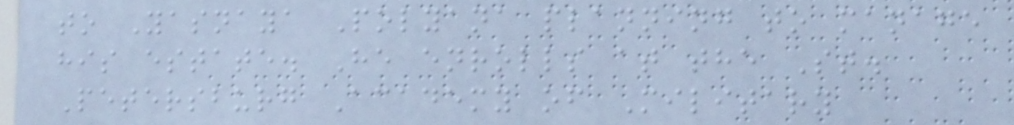to Yasnaya Polyana planning to manage
his estate. He enrolls at the St.
Petersburg Academy of Military
